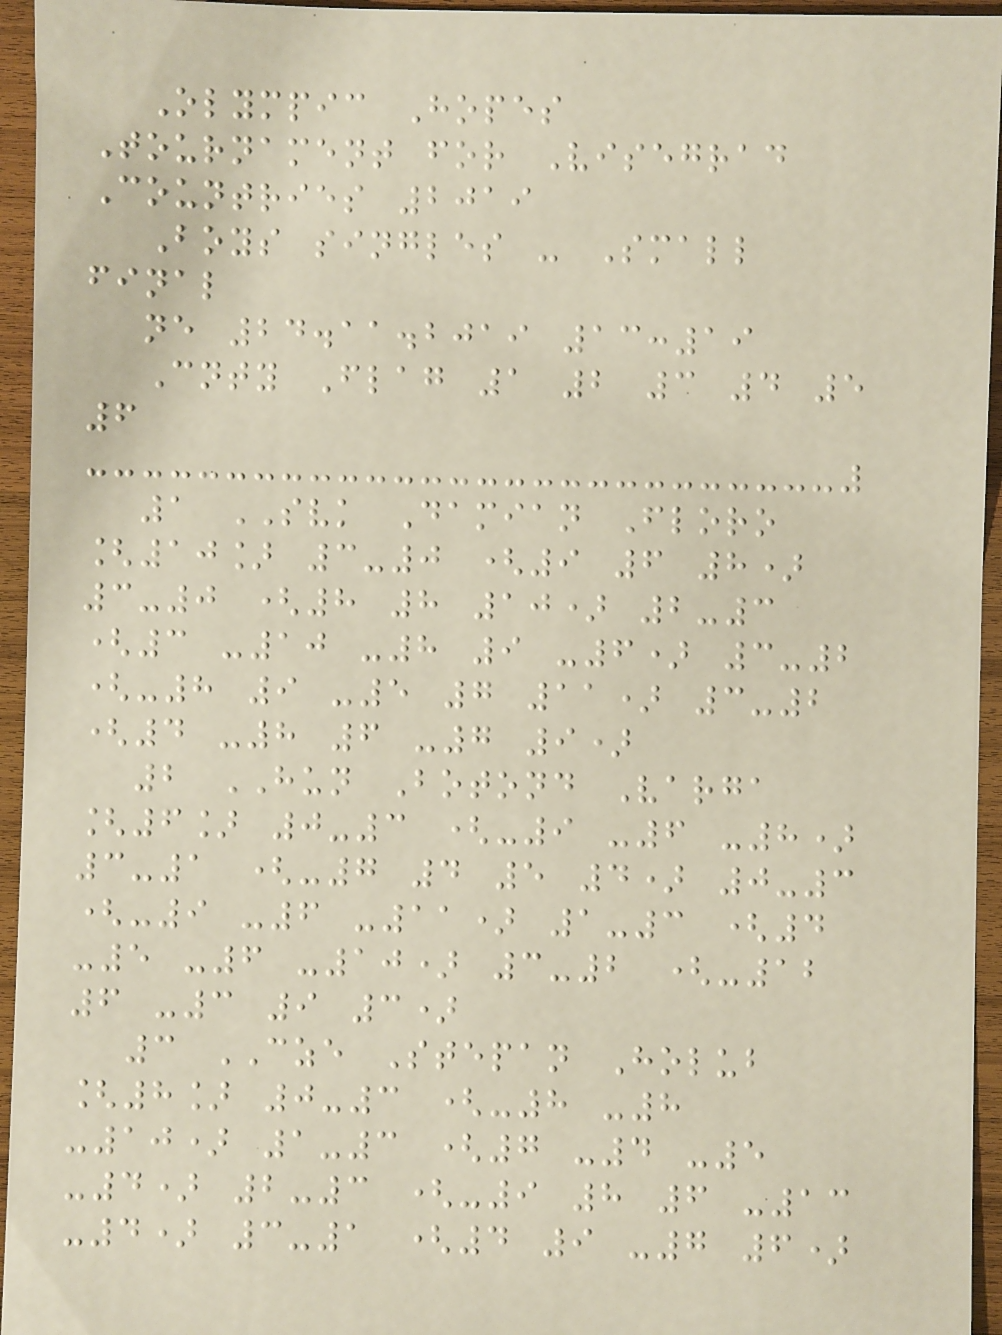Olympic Hopes
Tournament for Visegrad
Countries 2019
Boys singles - Small
final
ne 24.11.2019 13:19
Cnty Flag 1 2 3 4 5
6
1 SVK Damian Floro
[10] 3-0 (9 6 8)
3-0 (8 8 10) 2-3
(3 -10 -8 9 -6) 3-2
(-8 9 -5 7 11) 3-2
(4 -8 6 -7 9)
2 HUN Botond Varga
[6] 0-3 (-9 -6 -8)
3-1 (-7 4 5 4) 0-3
(-9 -6 -11) 1-3 (4
-5 -6 -10) 3-2 (-12
6 -3 9 3)
3 CZE Stepan Holub
[8] 0-3 (-8 -8
-10) 1-3 (7 -4 -5
-4) 2-3 (-9 8 6 -13
-4) 3-1 (4 9 -7 6)
